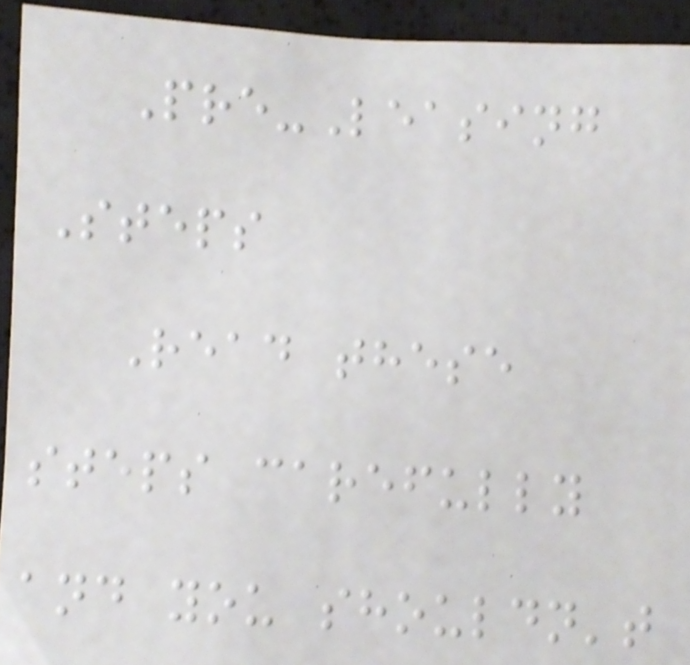Pre-Leasing
Steps
Read these
steps carefully
and you shouldn't
